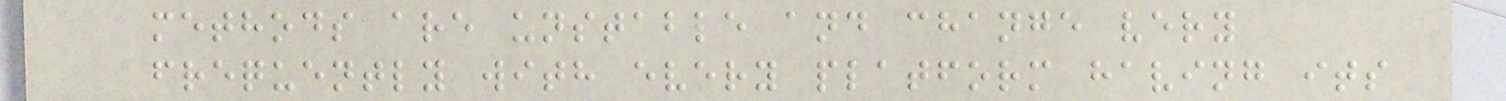methods are unstable and change very
frequently with every platform having its
